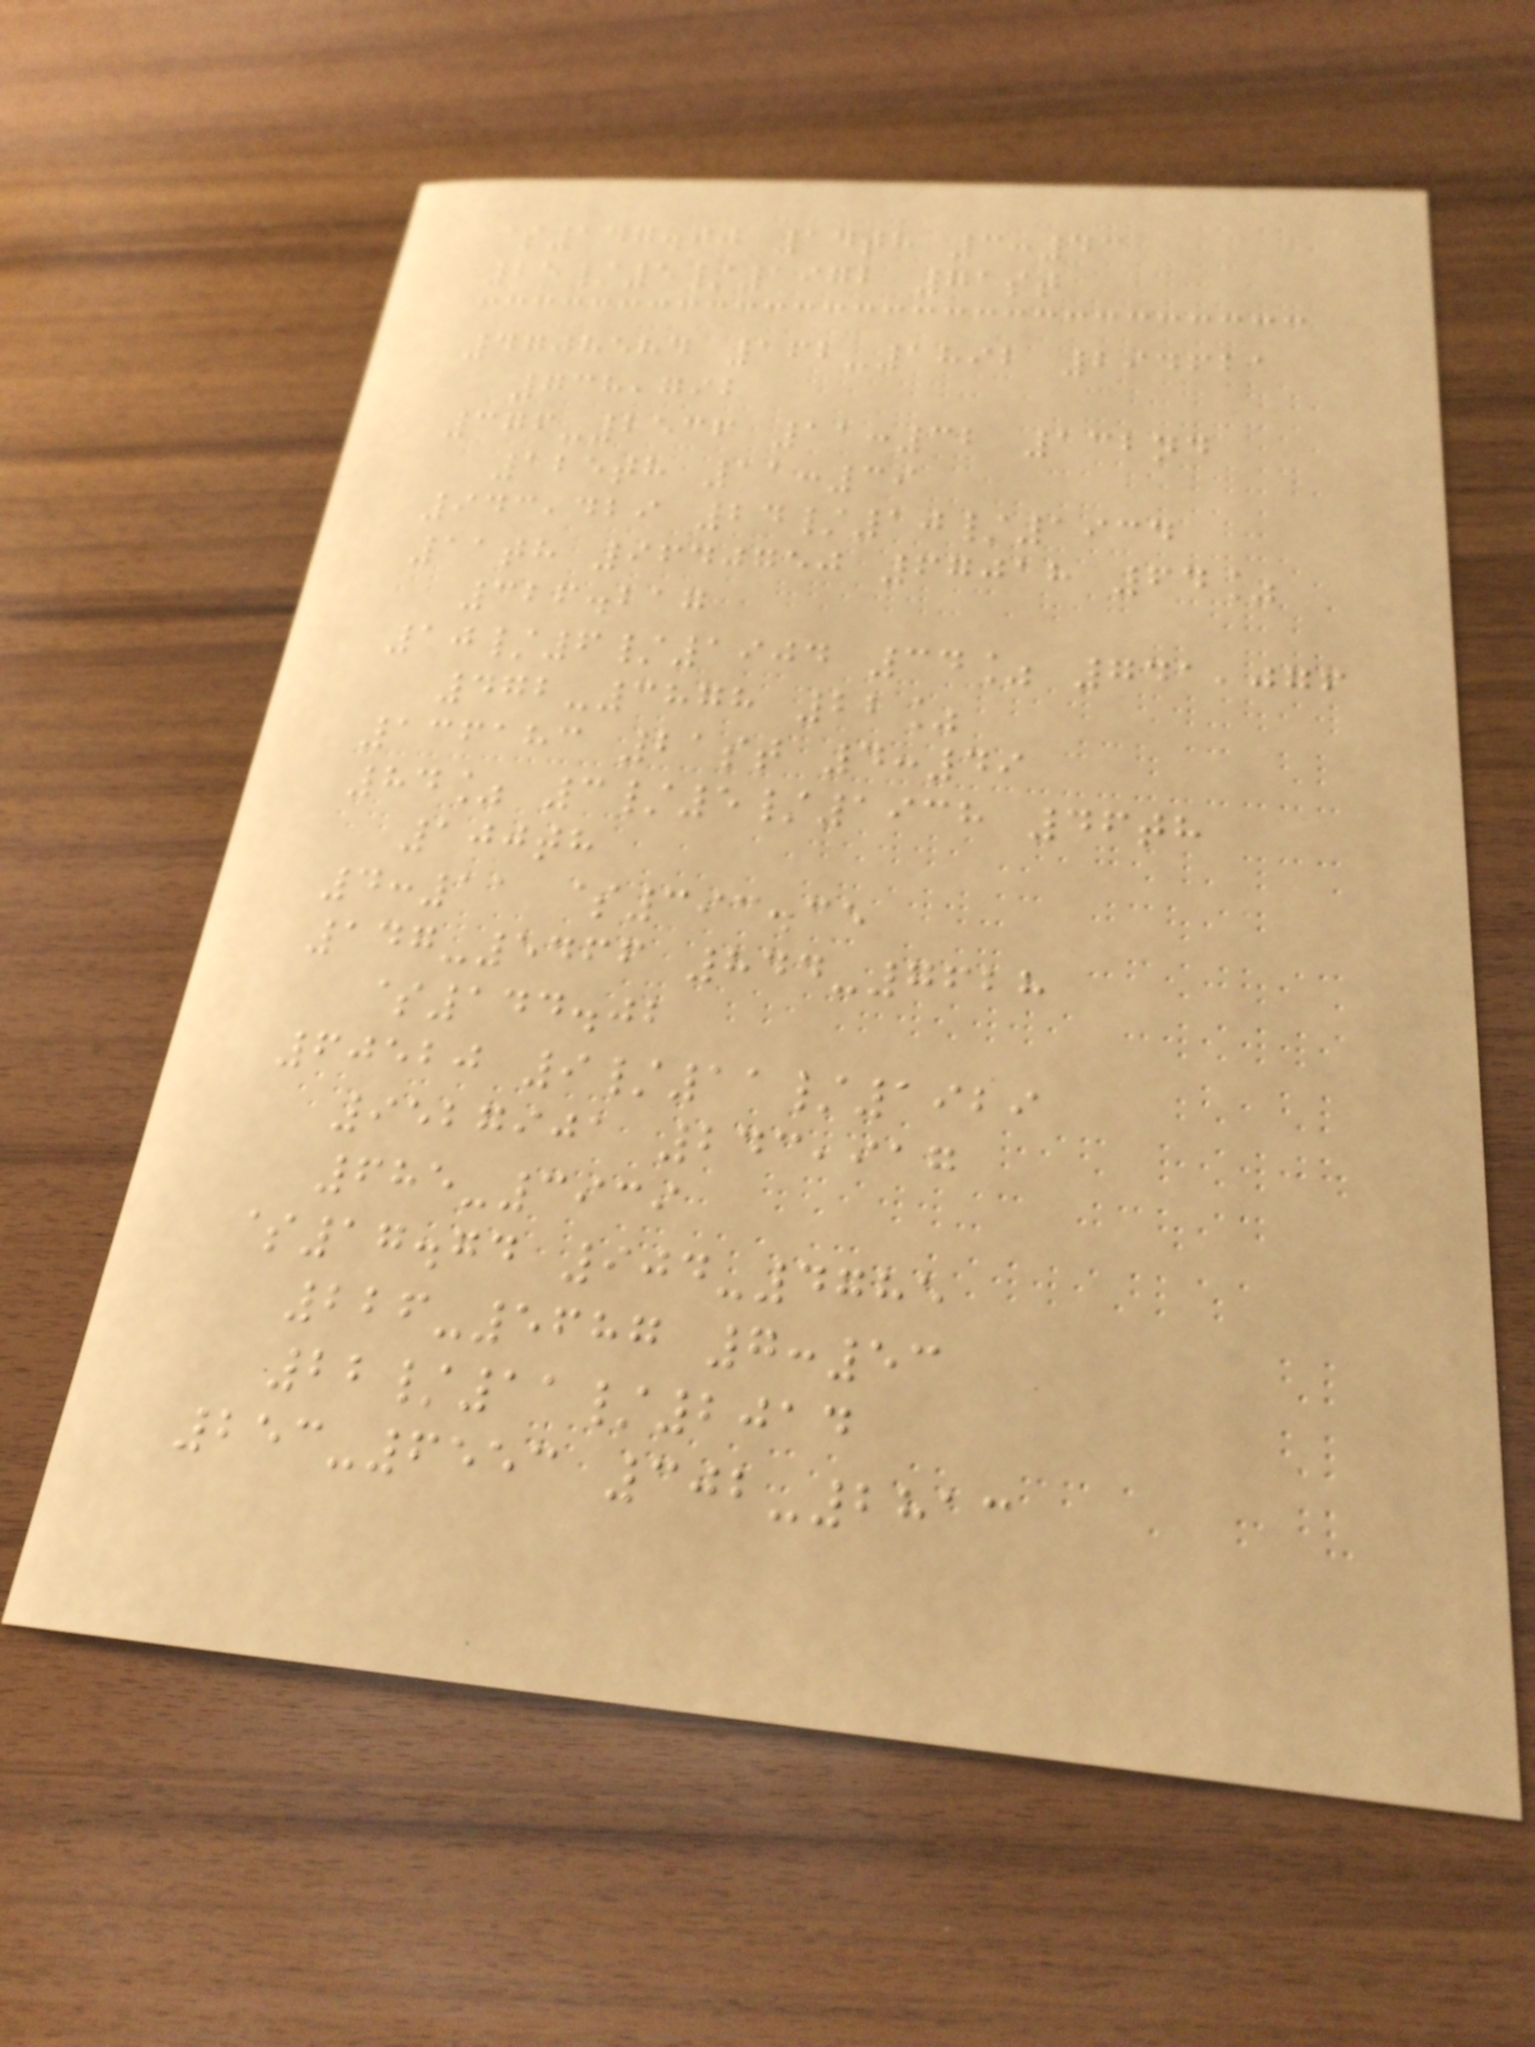$147.00 14th 3:43
25/5/1972 71st
4708584 162-1892 294621
738,792
376-2536 11:32 132nd
125th 11:39
943,429 24/10/1934
11th 9640750 67018 64%
326.217
10/6/1904 34% 741,076
472-3878 22%
136183 21st 4:49
84% 3/5/1938 46th
100th
4:11 $393.35
147-5466 844-7628
$144.02
60520 9/11/1929
9527901 243,917
685-3939
$17.74 904-4785
226-5687 7:53
22/11/2014
253-6553 302-2813
